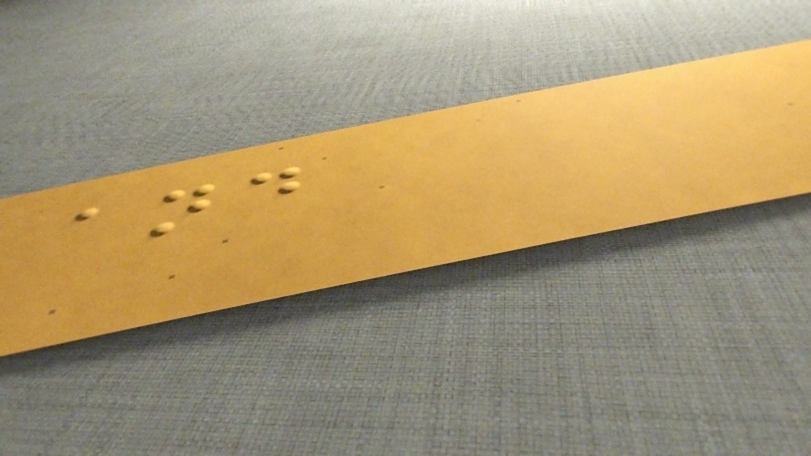and
